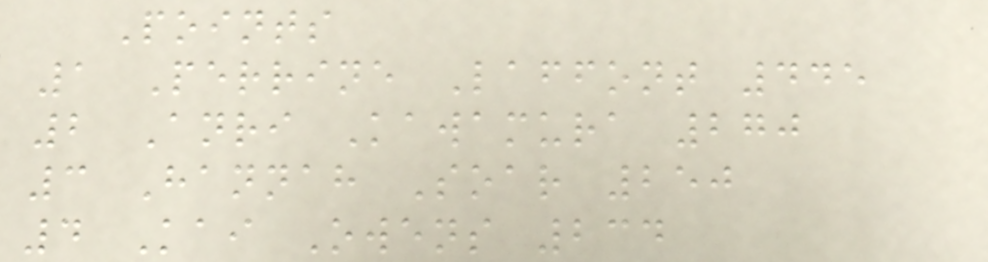Points
1 Perrine Laffont 445
2 Anri Kawamura 270
3 Hannah Soar 250
4 Kai Owens 234
